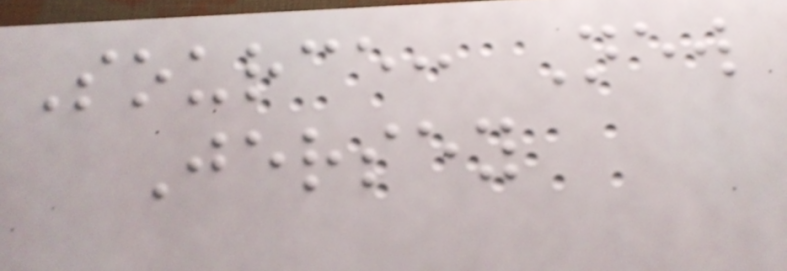Source: New
Jersey
